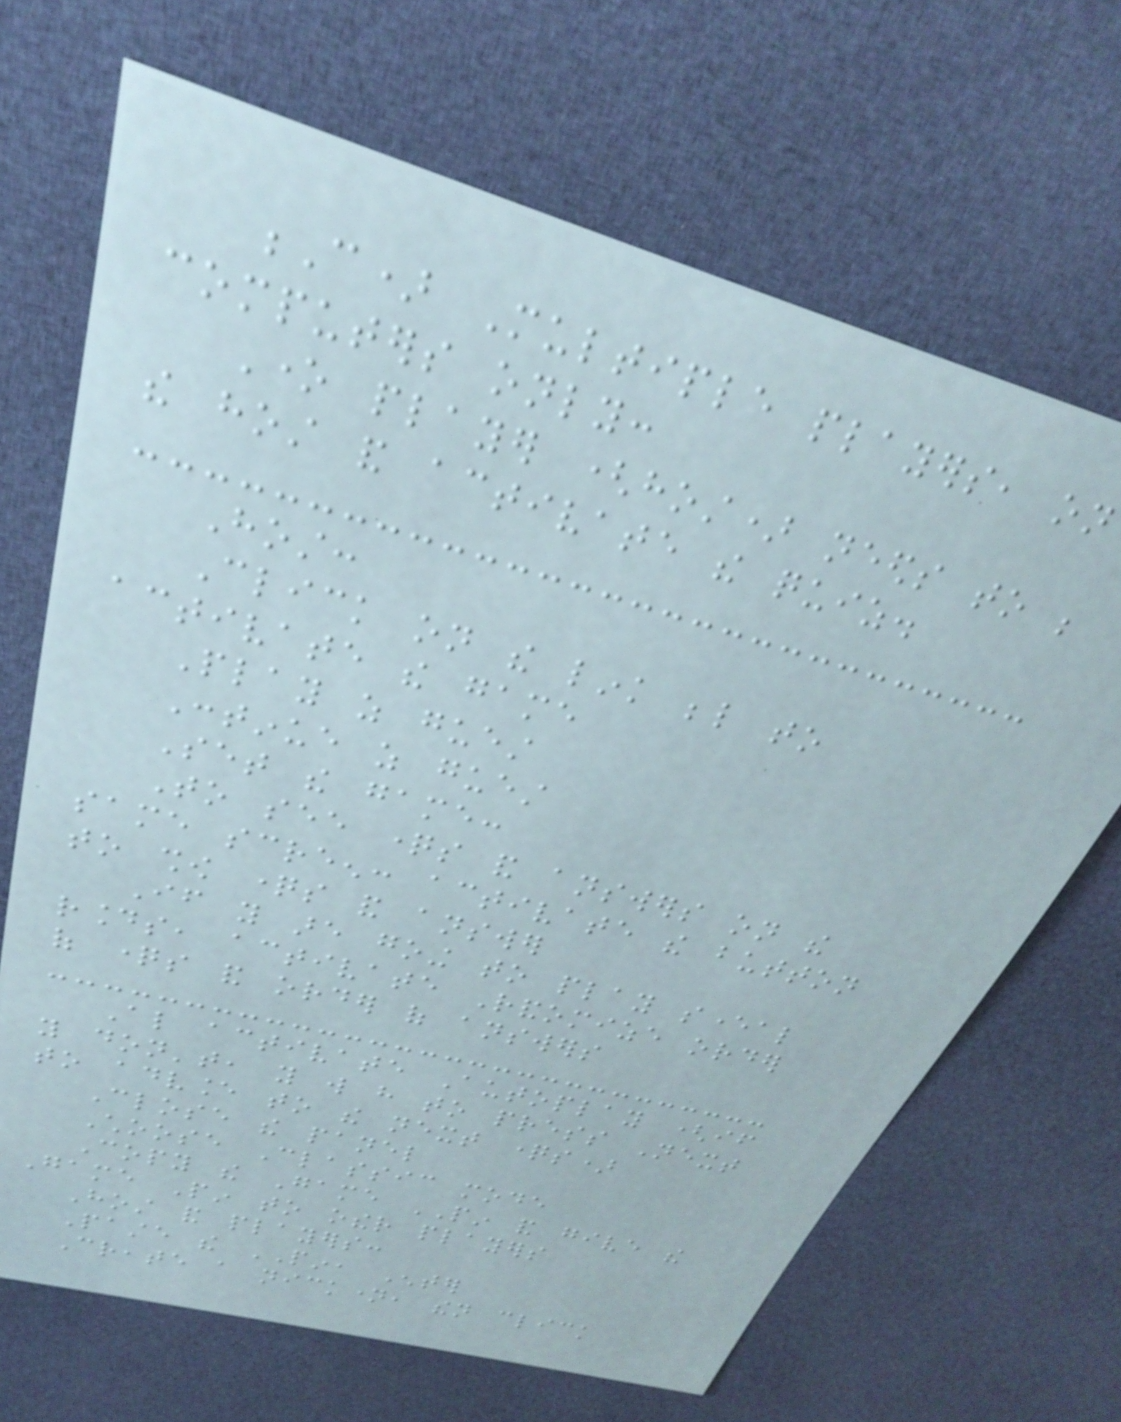C) Multiple players, on
computers only:
One player (host) needs to be
the host and activate the quiz.
Host:
Click on the link below to
activate the game
Play as guest
Continue as guest
Set the game:
To see questions and answers on the
same screen: activate the button
to show questions and answer
If you are going to play several
rounds, activate Randomize order
of questions and order of answers
Also activate Autoplay (if
you don't, you will have to press Next
to advance to the next questions)
Close the panel
Choose Classic mode
Copy the Game PIN and give the
Game Pin to other players
Host and players:
Paste the PIN, Enter
Create a nickname, then click
